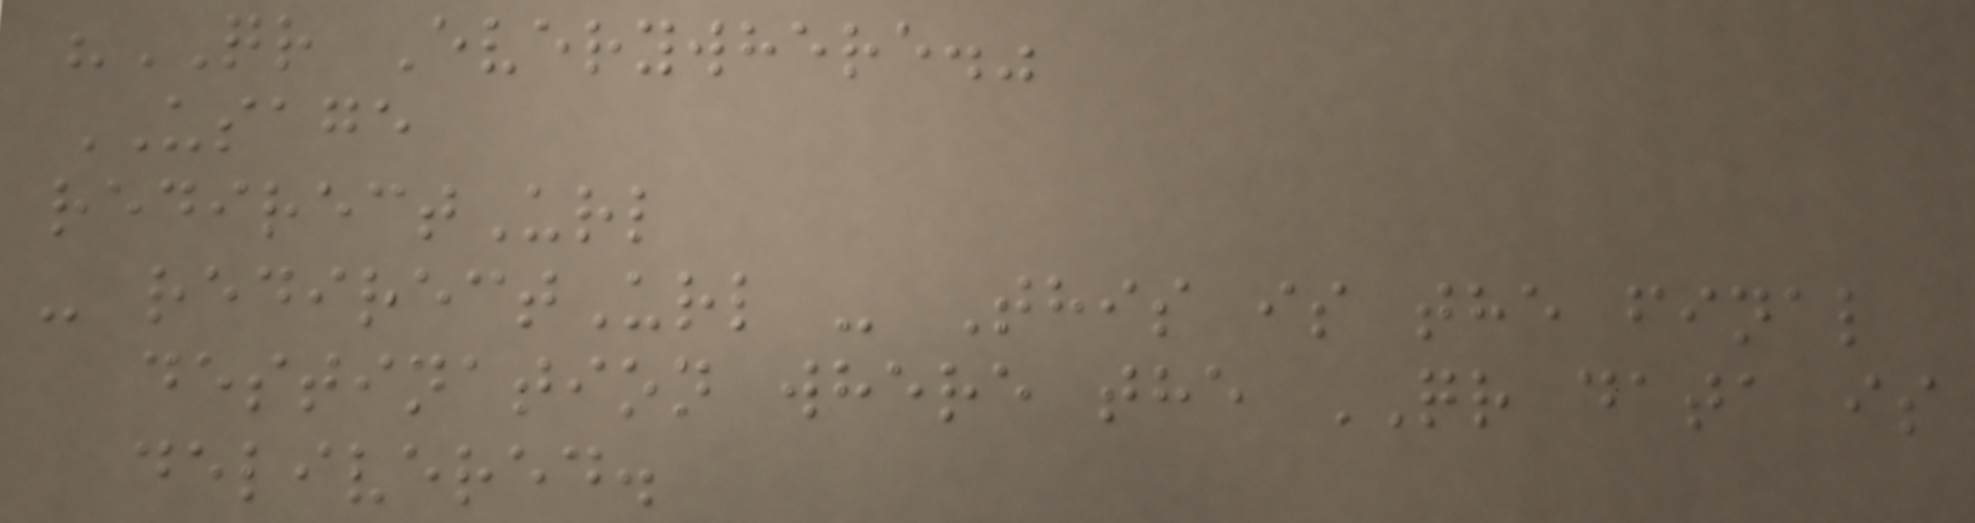"QR Everywhere."
USAGE
redirectUrl
- redirectUrl - This is the final
destination where the QR data is
delivered.
